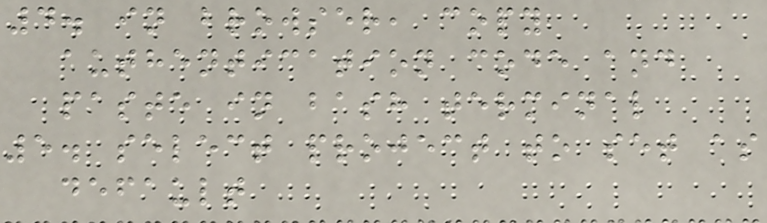4. in browser, copy
authentication code and
paste in bash terminal
5. select project to set as
default
